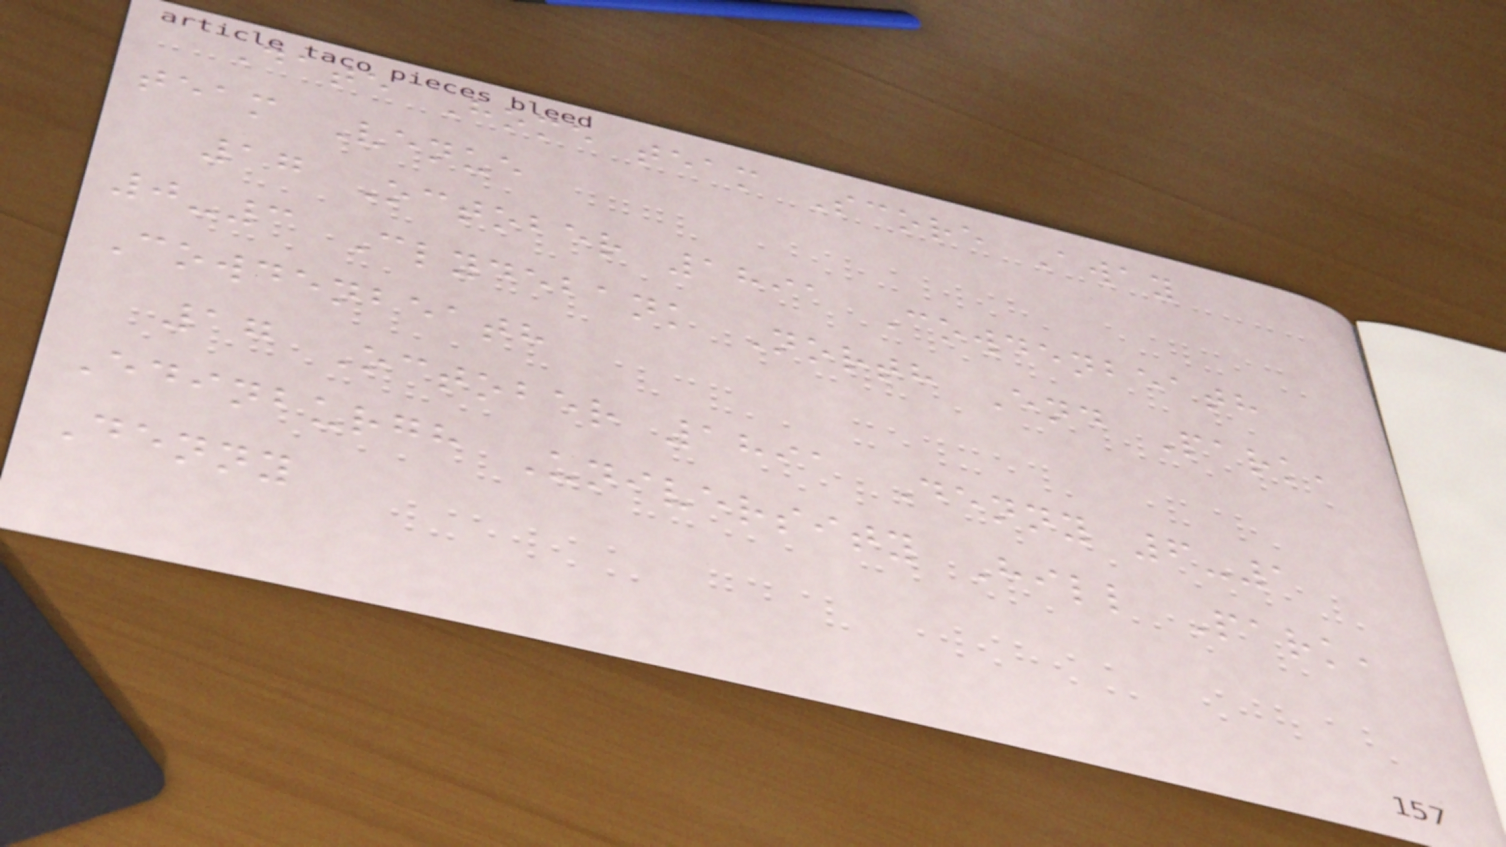Date Home team Score Away
team Venue
17 October 1891 Cowdenbeath
0-3 Clydebank North End Park,
Cowdenbeath
17 October 1891 Denny 6-1
Edinburgh University Hill Park,
Denny
